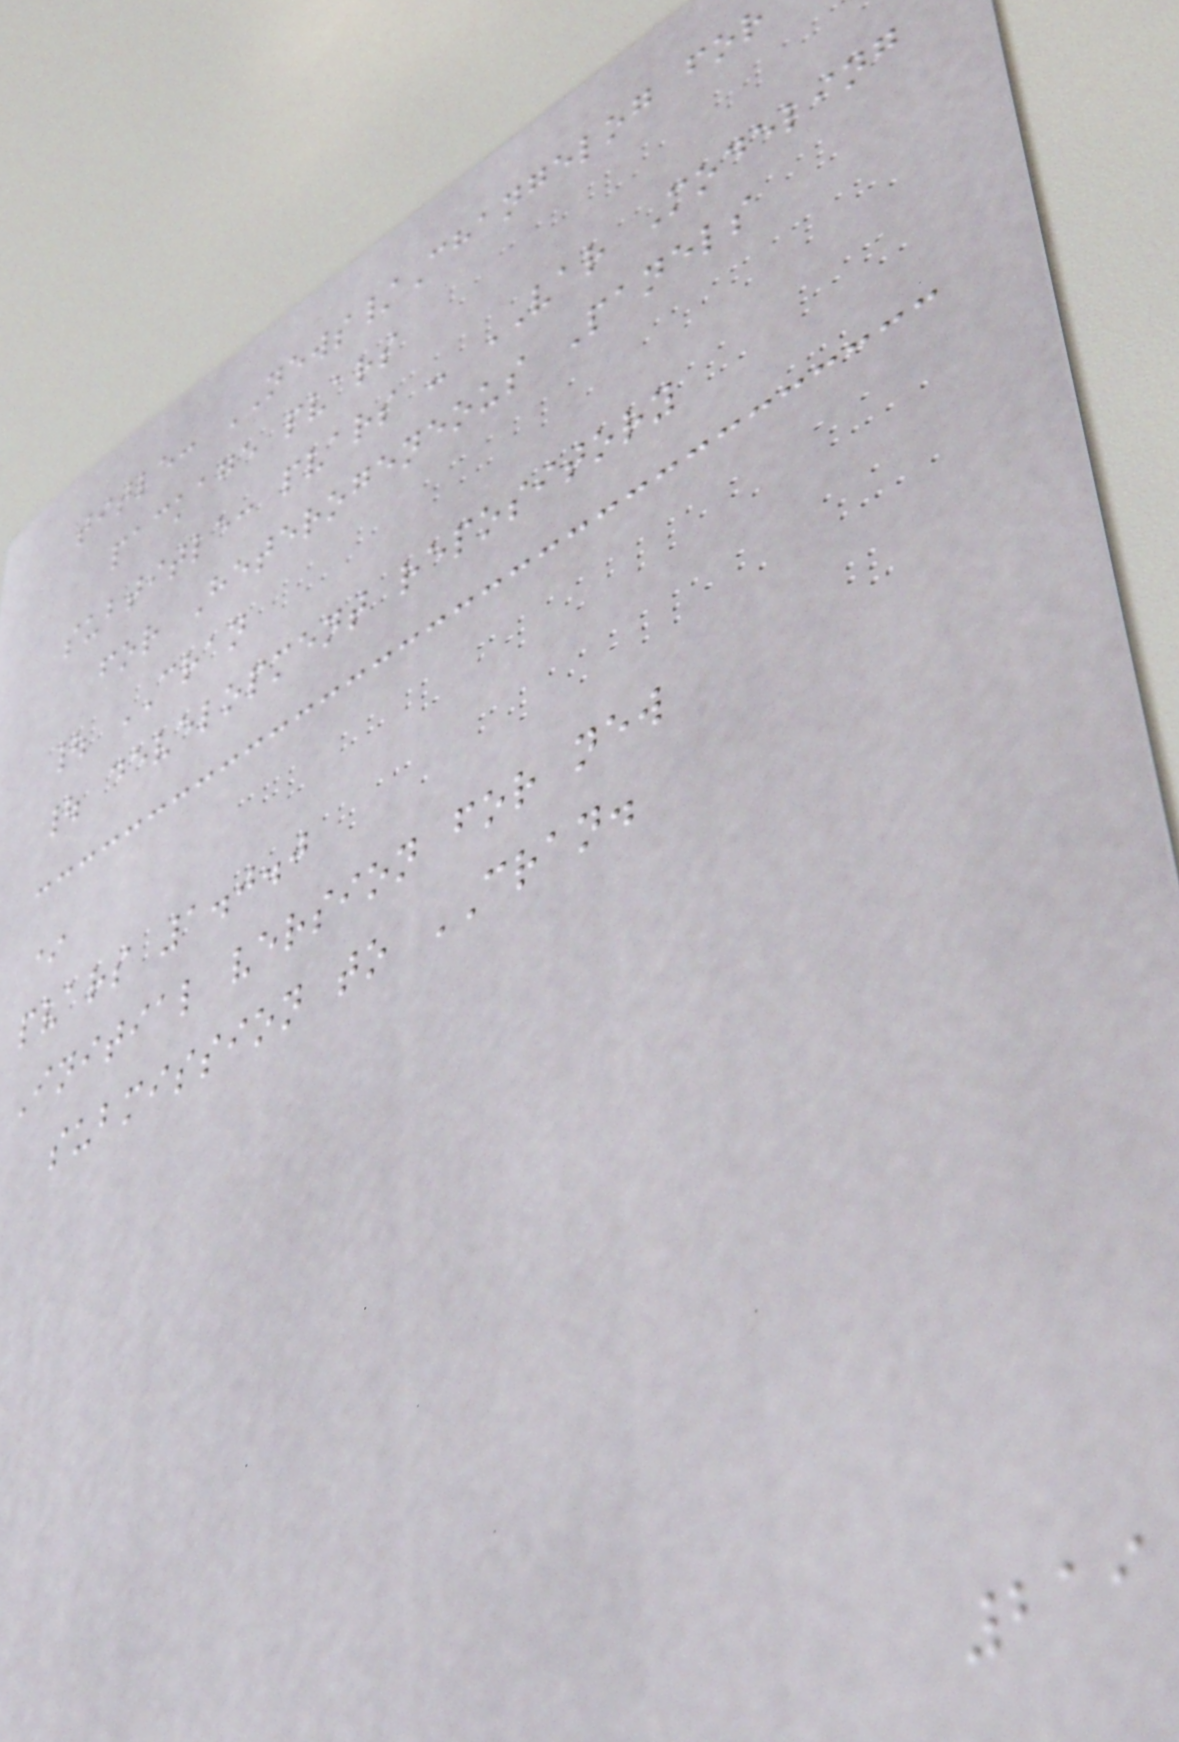title: NEWS/Changelog for
package pvars
subtitle: pvars - VAR Modeling
for Heterogeneous Panels
| CRAN
| development repository
*
pvars 1.0.0
Initial version for new
submission to CRAN.
219
